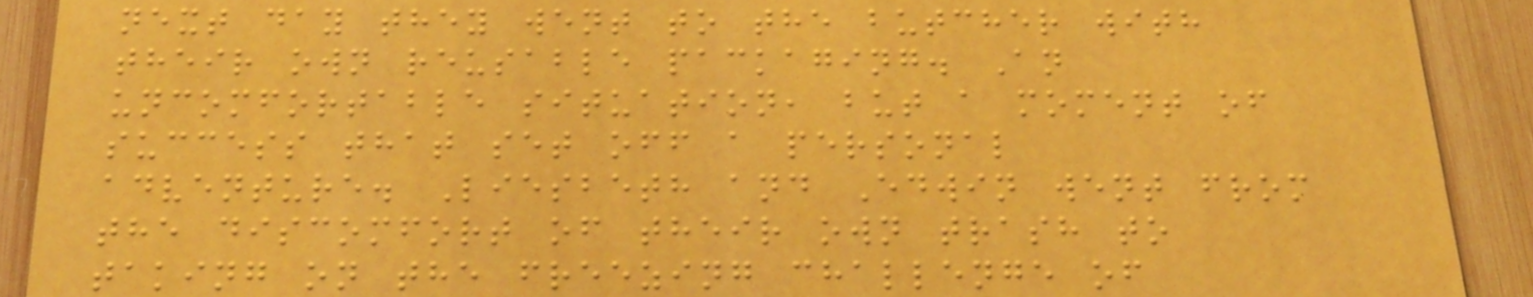next day they went to the butcher with
their own reusable packaging. An
uncomfortable situation, but a moment of
success that set off a personal
adventure. Liesbeth and Edwin went from
the discomfort of their own trash to
taking on the freezing challenge of
